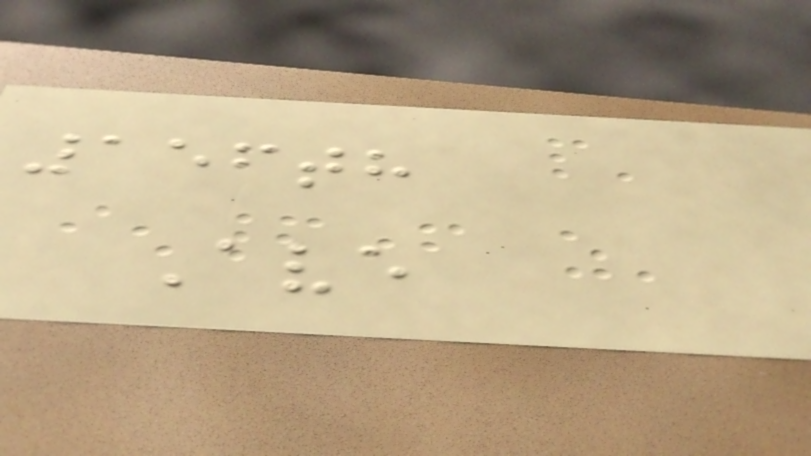156th
Ave
